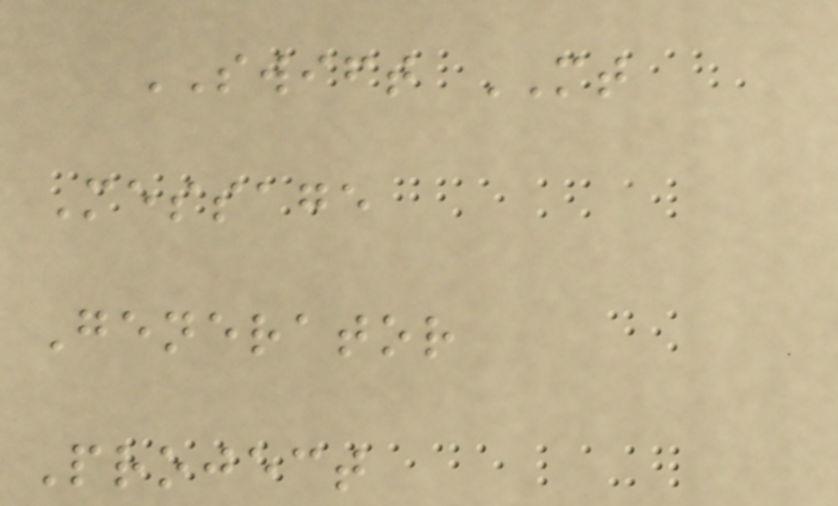SWIFT MT
Message
Generator
Project
